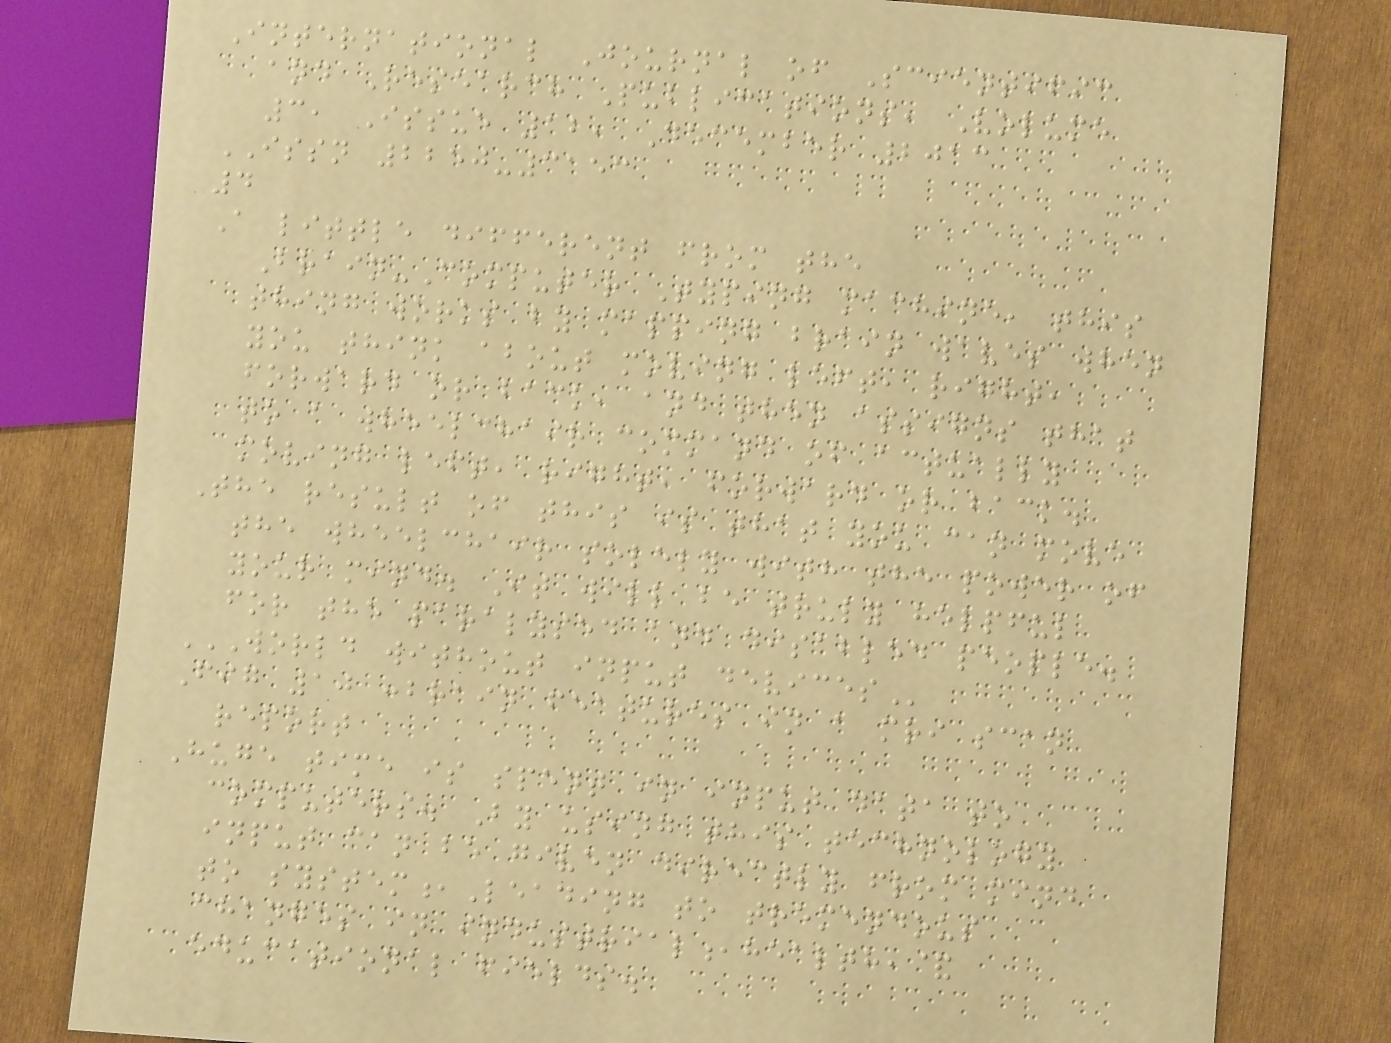International Journal of Scientific
and Research Publications, Volume
3, Issue 12, December 2013
ISSN 2250-3153
4
A little different from the
Brain-Computer Typing machine, this
thing works by mapping brain waves when
you think about moving left, right,
forward or back, and then assigns that
to a wheelchair command of actually
moving left, right, forward or back.
The result of this is that you can move
the wheelchair solely with the power of
your mind. It will be truly helpful
for the paralysed and disabled people.
WORLD WITHOUT INPUT DEVICES
Fig 10 :brain features in a mri scan
report
Huge time is spent in input data to
computers. By using this technology
input can be given directly from mind
to system,Leading to tremendous
changes in industrial,health,&
educational fields.
